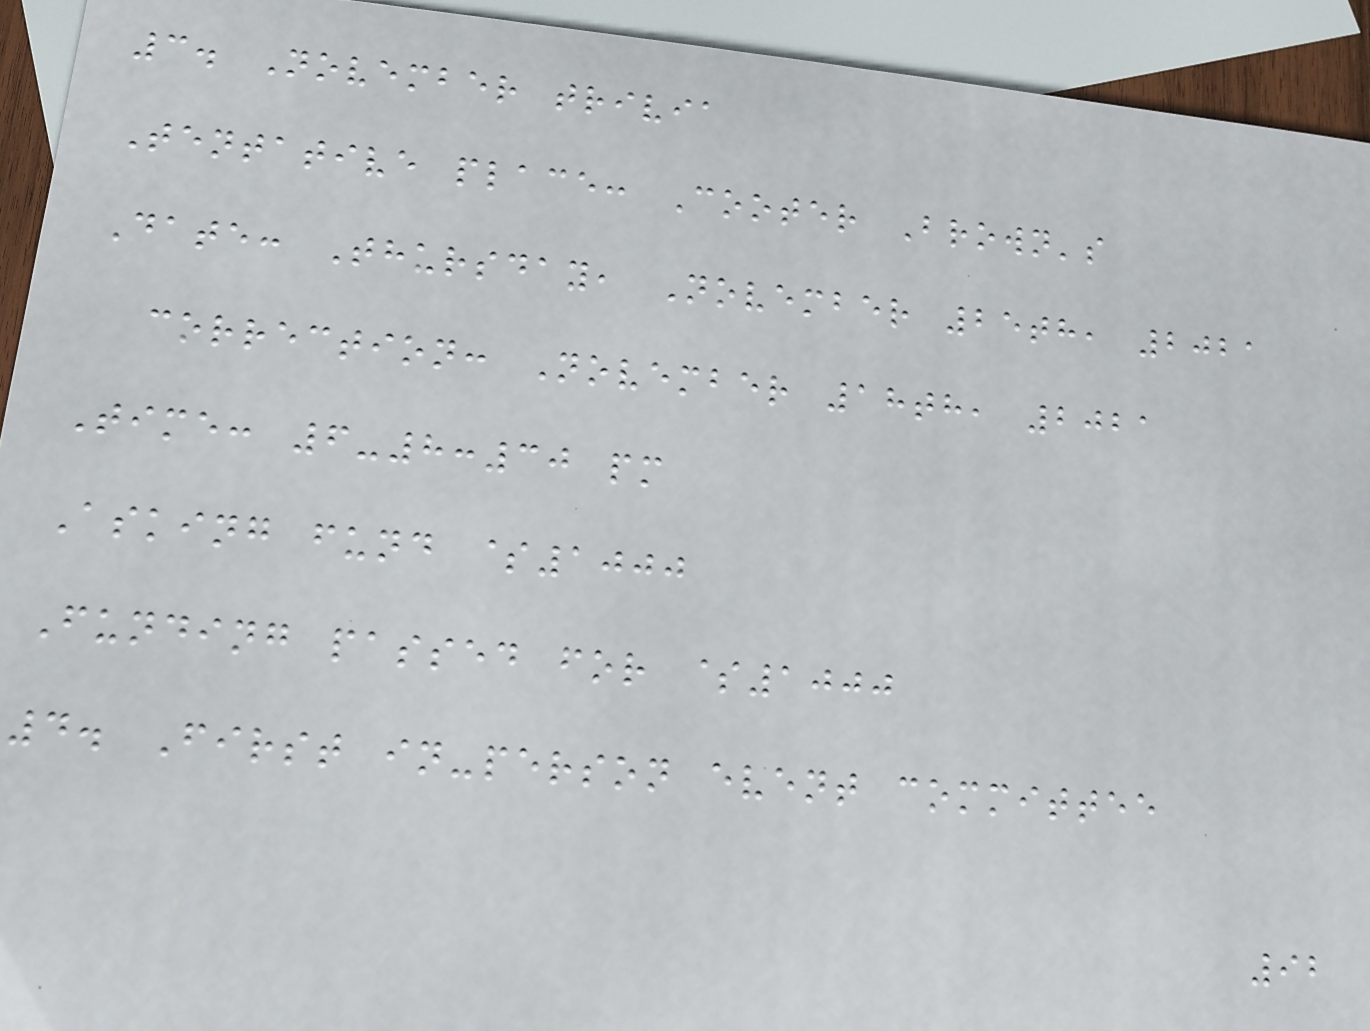3. November trivia
Tentative place: Cooter Brown's
Date: Thursday, November 25th, 2021
correction: November 18th, 2021
Time: 6-8:30 pm
Asking fund $1000
Funding passed for $1000
4. First in-person event committee
92
